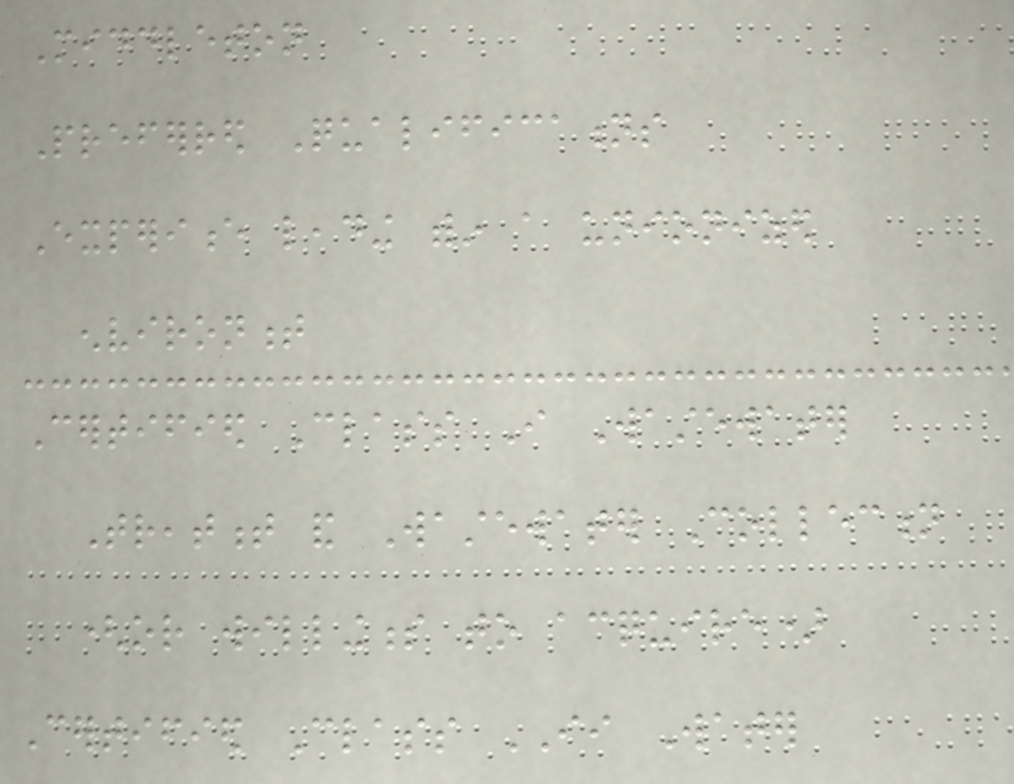Middleton
Preferred Qualifications
Experience leading within a unionized
environment
Certified Class I Wastewater
Treatment and Wastewater Collection
(or willingness to acquire)
Certified Class II Water
